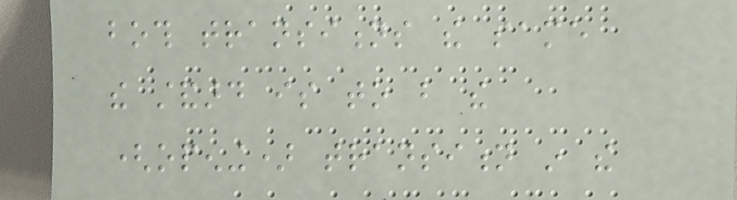both transitions the same
the standard is to but the
(opening) transition in the
